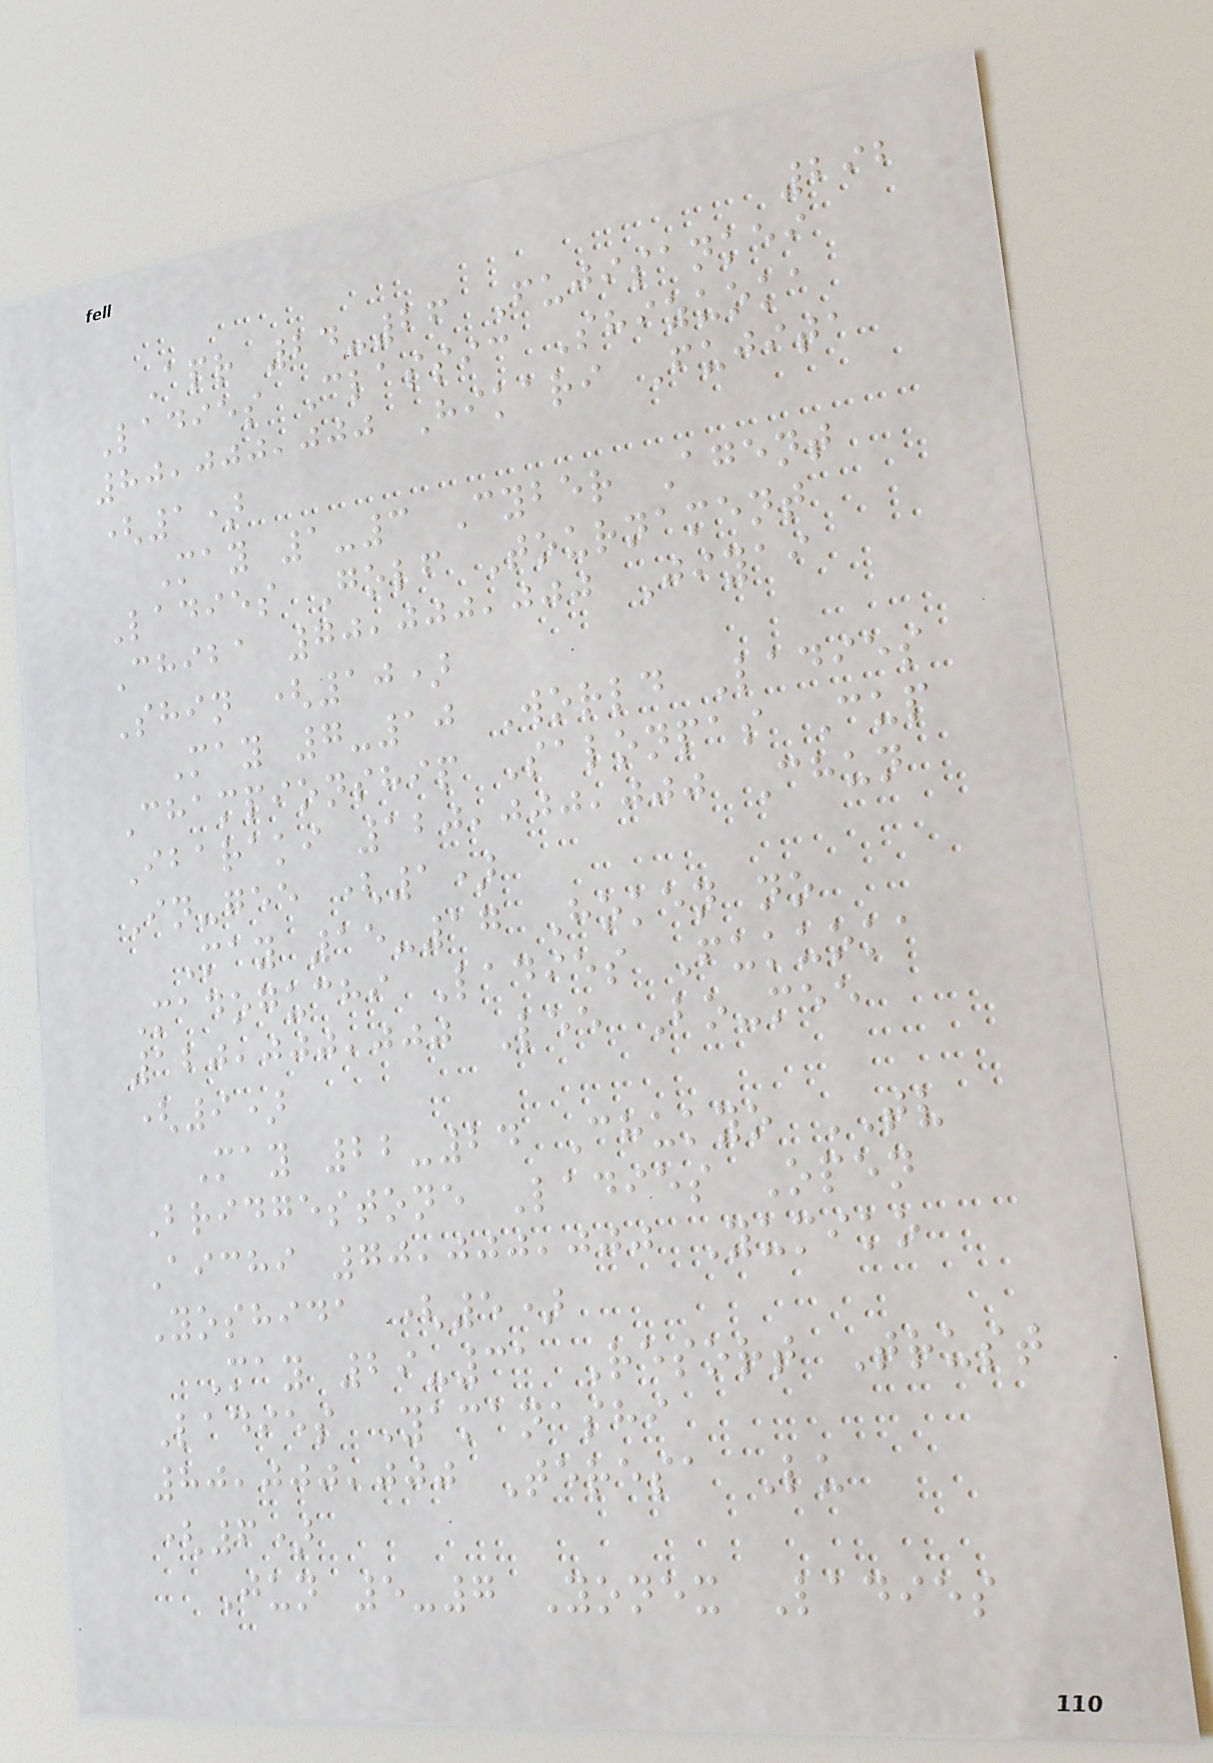292
Apr 24-26 Fujisankei
Ladies Classic Shizuoka
80,000,000 Hikari Fujita
(1)
May 1-3 Cyber Agent
Ladies Golf Tournament
Chiba 70,000,000 Jiyai
Shin (10)
May 7-10 World Ladies
Championship Salonpas Cup
Ibaraki 120,000,000 Chun
In-gee (1)
May 15-17 Hoken no
Madoguchi Ladies Fukuoka
120,000,000 Lee Bo-mee
(9)
May 22-24 Chukyo TV
Bridgestone Ladies Open
Aichi 70,000,000 Yumiko
Yoshida (5)
May 29-31 Resort Trust
Ladies Yamanashi
80,000,000 Teresa Lu
(6)
Jun 5-7 Yonex Ladies
